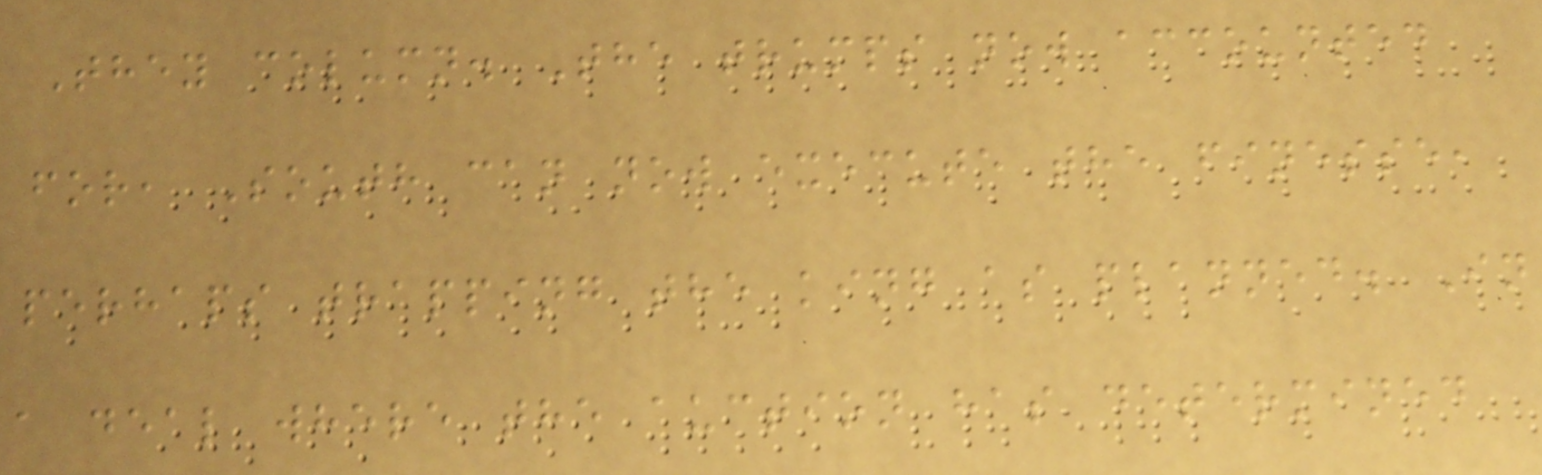They column. The trumps now accounted
for, South can now execute the finesse,
perhaps trapping the king as planned. In
a deal where the auction has determined
